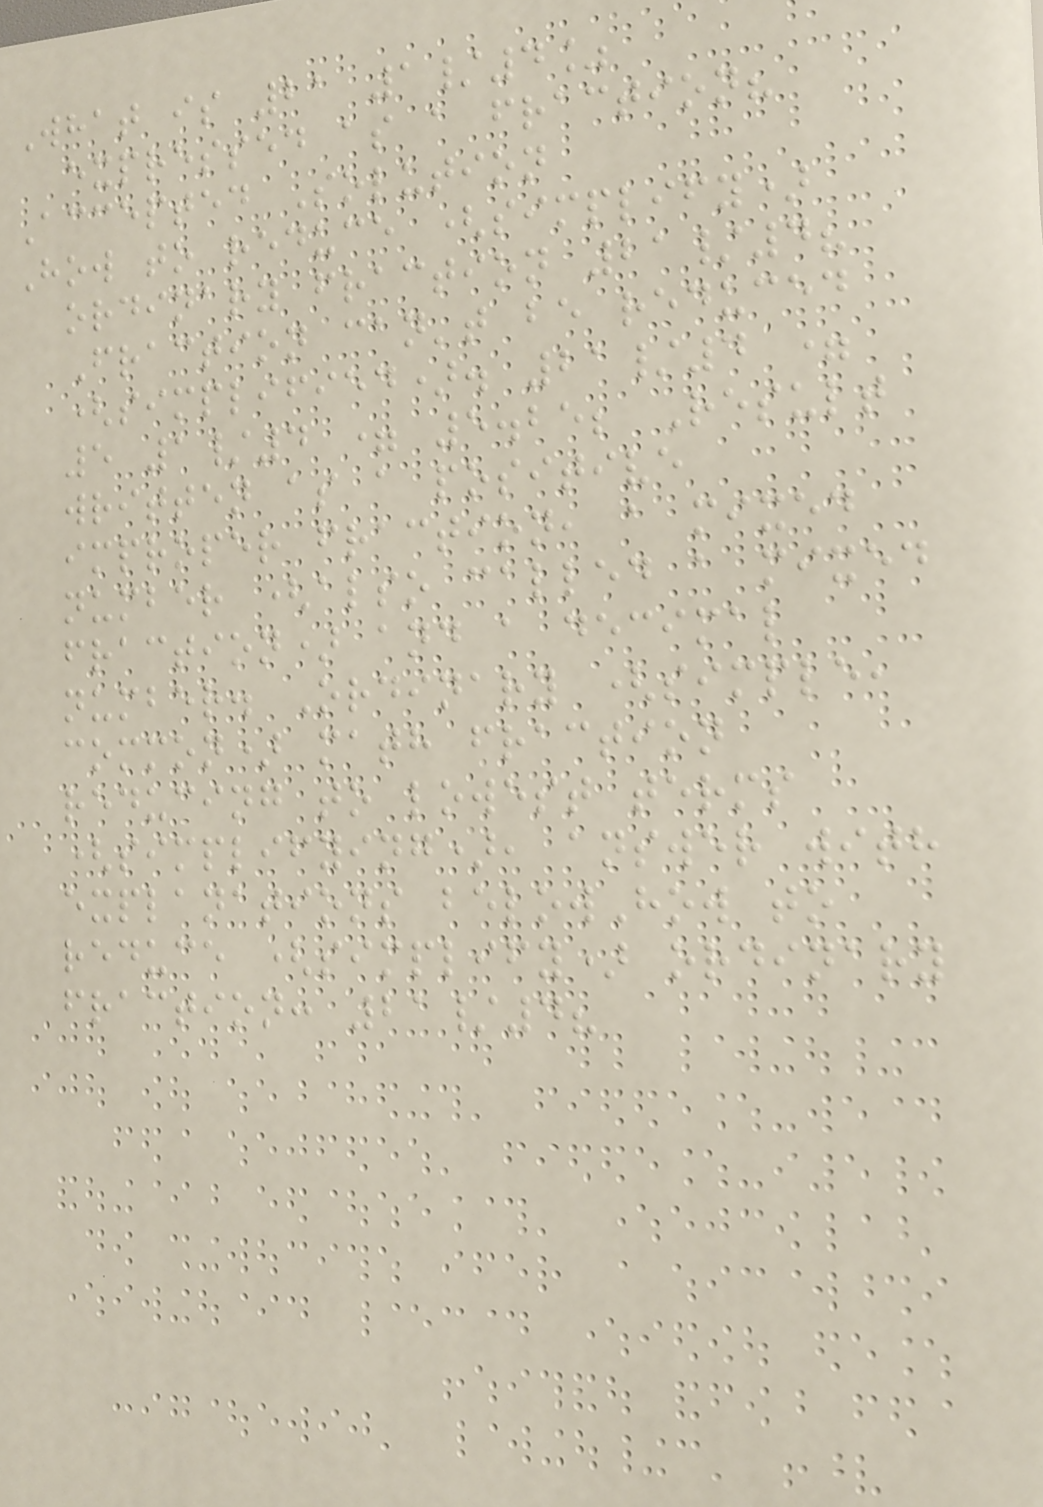What is 21 1/4%
expressed as a fraction?
Accepted Solution
How to reduce (simplify)
ordinary fraction 21/4?
Fraction can't be reduced
(simplified). 21/4 =
5 1/4 = 5.25; Result
written as a positive
improper fraction, a mixed
number (also called a mixed
fraction) and a decimal
number. Ordinary (simple,
common) math fraction
reducing to lowest terms
(simplifying), answer with
explanations belowHow to
reduce (simplify) ordinary
fraction: 21/4?
